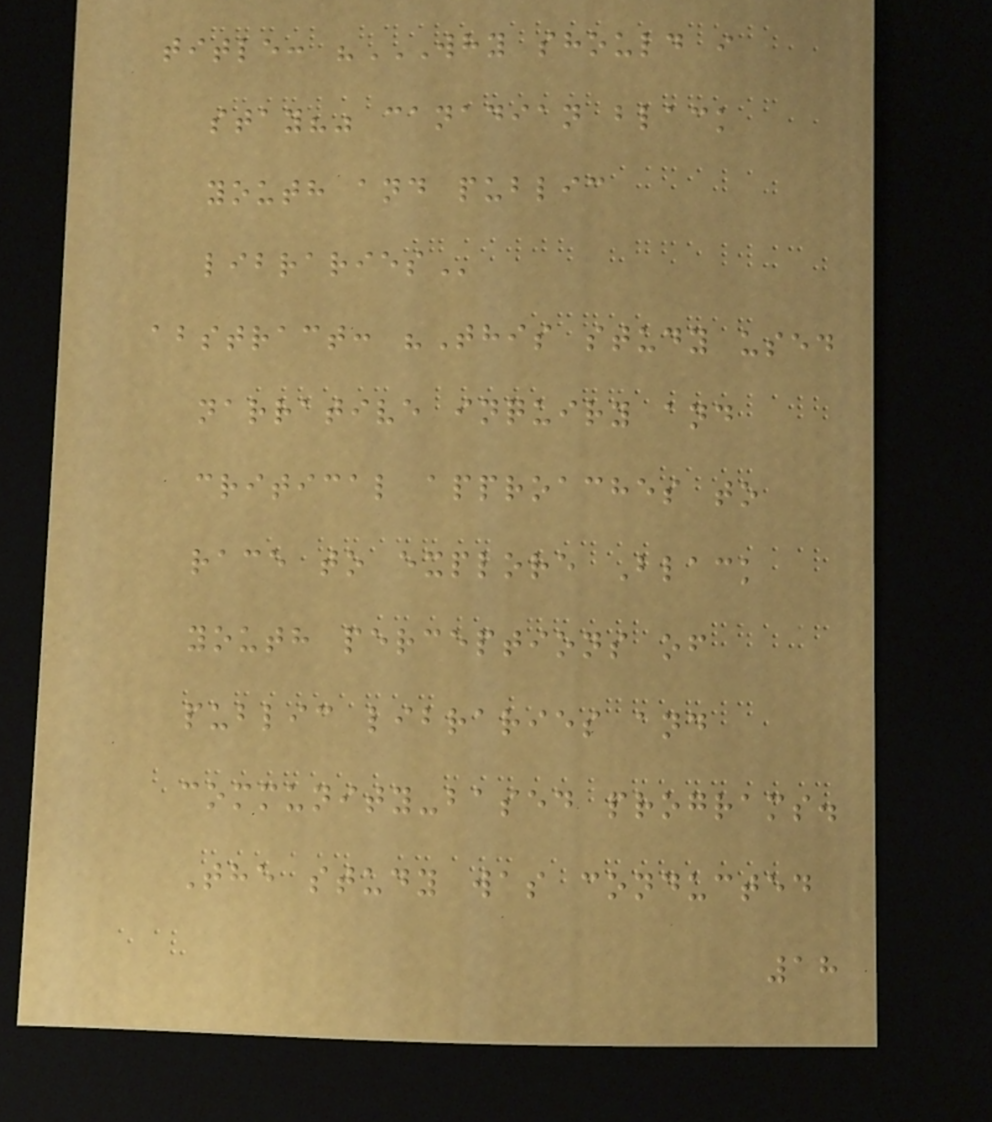title: "WHY SHOULD I
STAY?" CANADIAN BLACK
YOUTH AND PUBLIC
LIBRARIES
abstract: "This study used
narrative inquiry and
critical approaches to
race to explore Black
youth perceptions of
public libraries and
community-based programs.
The study was conducted
18
